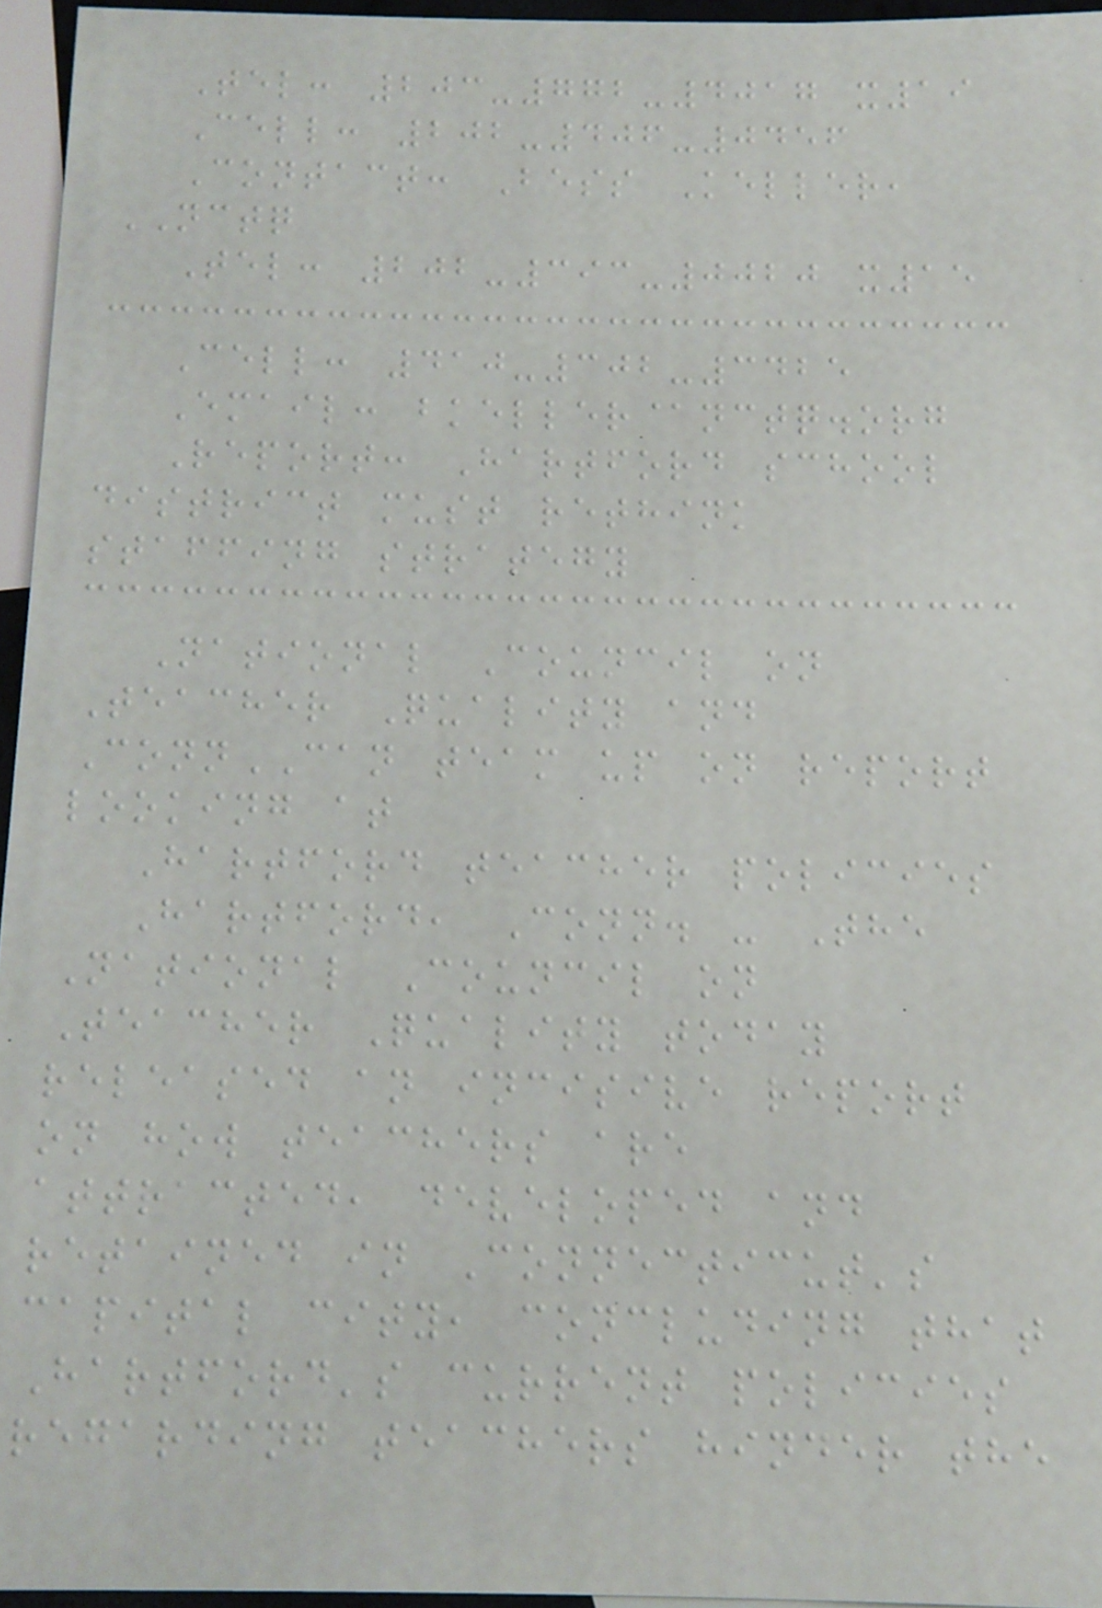Tel: 203-772-4017 x19
Cell: 202-406-0456
Contact: Bess Keller,
NCTQ
Tel: 202-393-0020 x15
Cell: 410-302-3425
Email: bkeller@nctq.org
Report: Hartford school
district must rethink
staffing strategy
National Council on
Teacher Quality and
ConnCAN team up on report
looking at
Hartford teacher policies
Hartford, Conn. - The
National Council on
Teacher Quality today
released an incisive report
on how teachers are
attracted, developed and
retained in Connecticut's
capital city, concluding that
Hartford's current policies
regarding teachers hinder the
